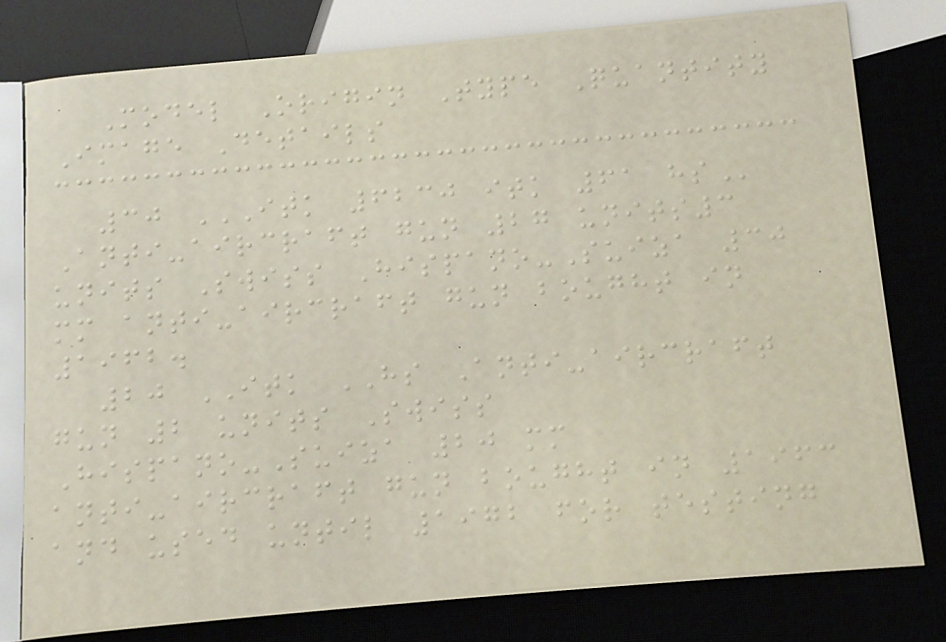Model Origin Type Quantity
Image Details
30 ITK 6230 ITK 61 HS
Anti-aircraft gun 27 units3
units Swiss Hispano-Suiza 30
mm anti-aircraft gun bought in
1962.
20 ITK HS Anti-aircraft
gun 2 units Swiss
Hispano-Suiza 20 mm
anti-aircraft gun bought in 1963
and used until 1972 for testing
